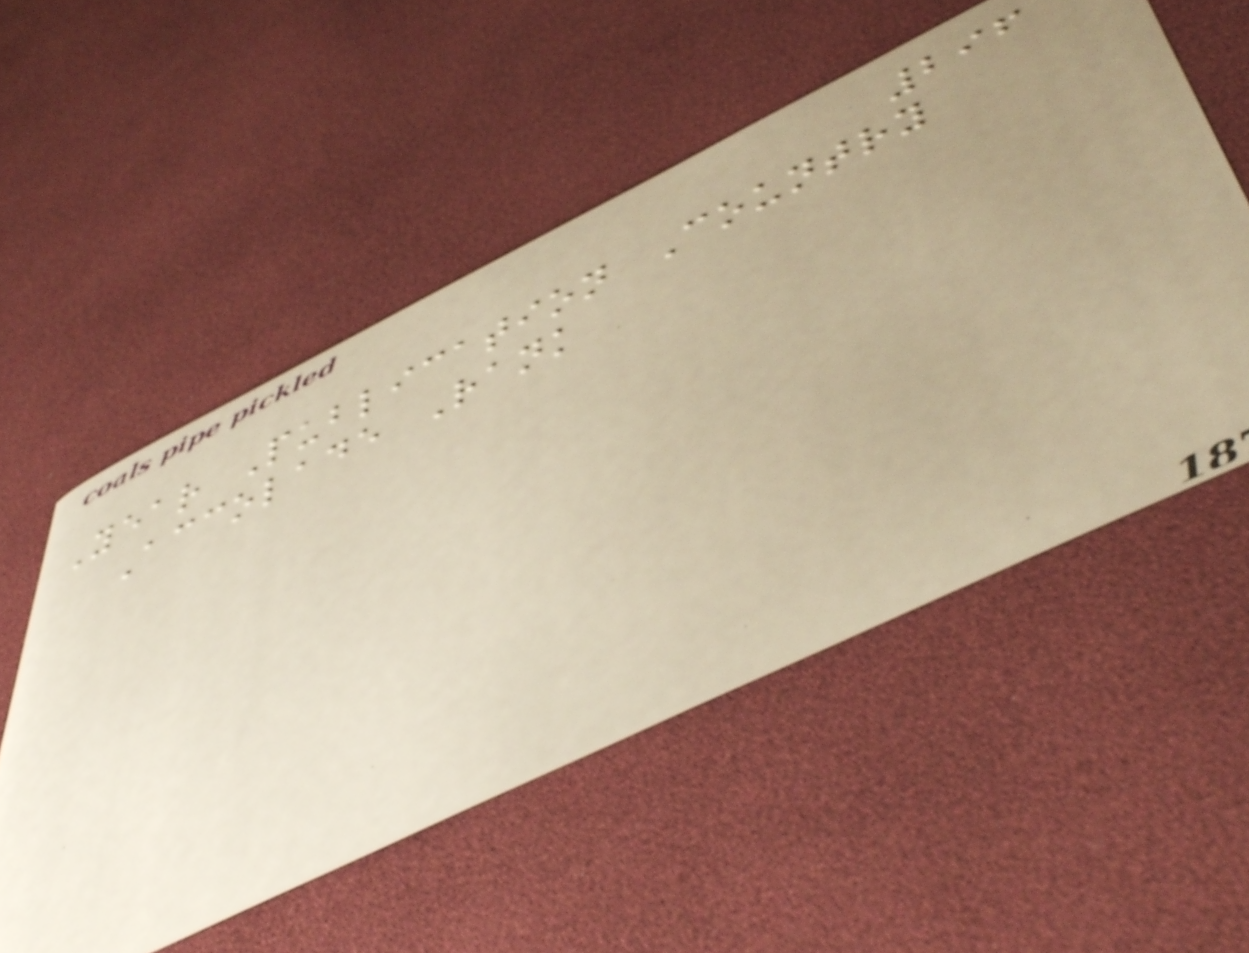296
Year Publication Country
Accolade Rank
